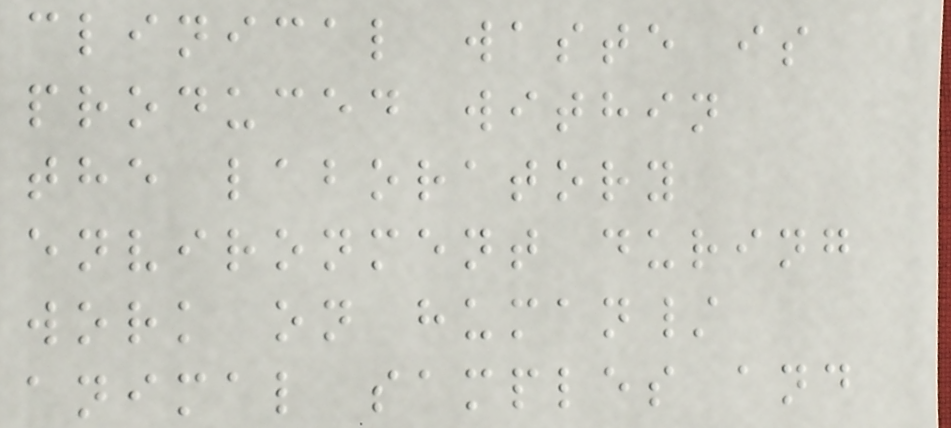clinical waste is
produced within
the laboratory
environment during
work on human/
animal samples and
